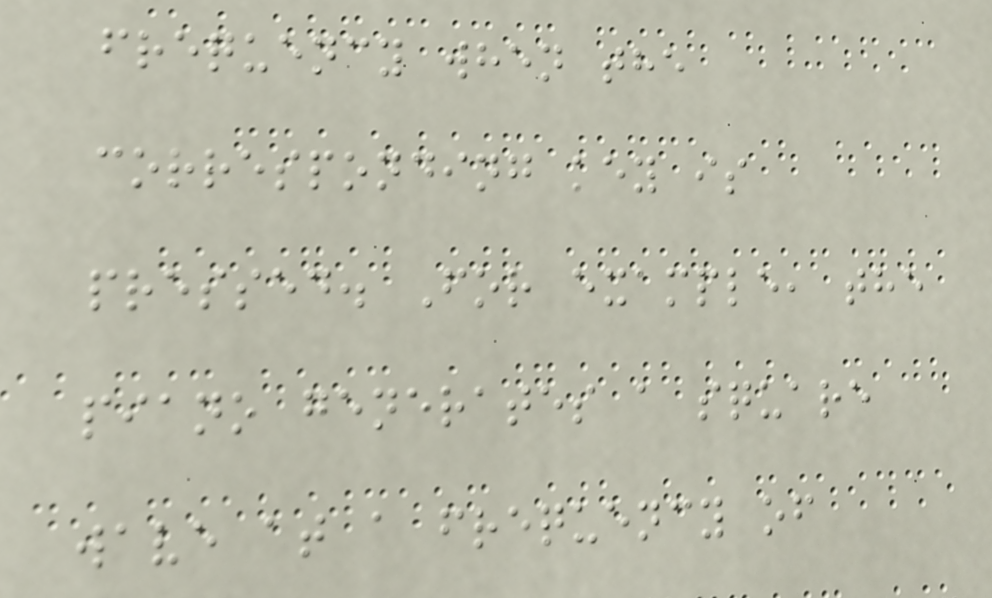frequency when the
corresponding key is
pressed. For example, the
piano generates a square
wave at a frequency of
